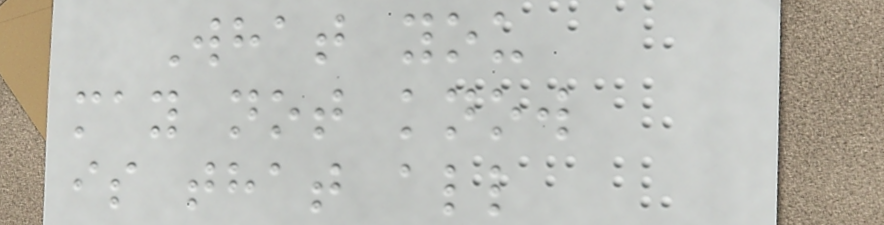What you
may not know
is that all
